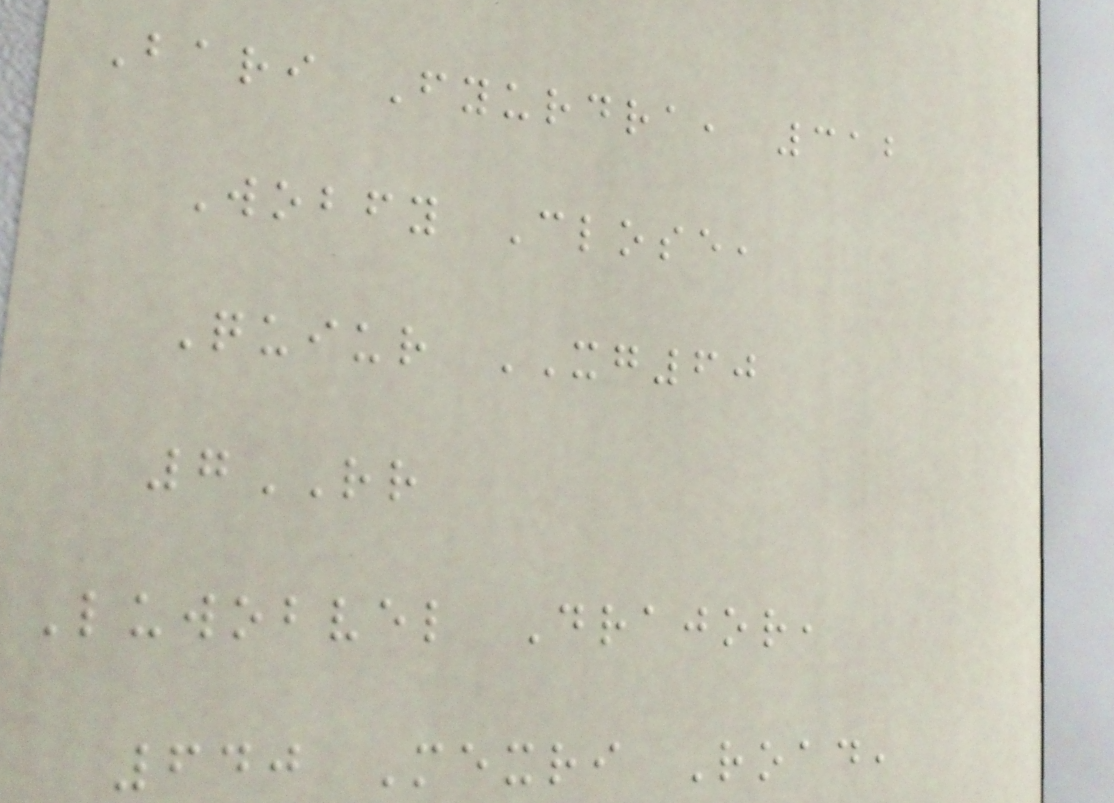Bari Fyurdra, 312
Wobfy Close,
Quiur XG60
7RR
Luwobvel Drajor,
640 Mexri Road,
